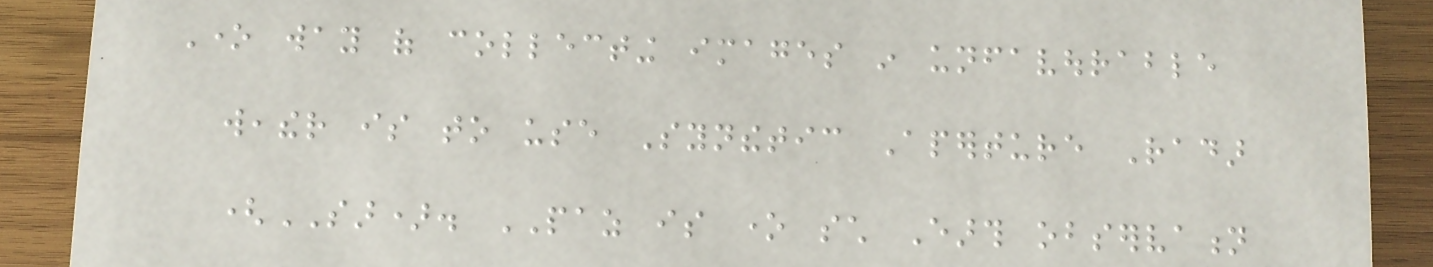One way of collecting images in unfavourable
weather is to use Synthetic Aperture Radar
(SAR). PAZ is one such Earth observation
